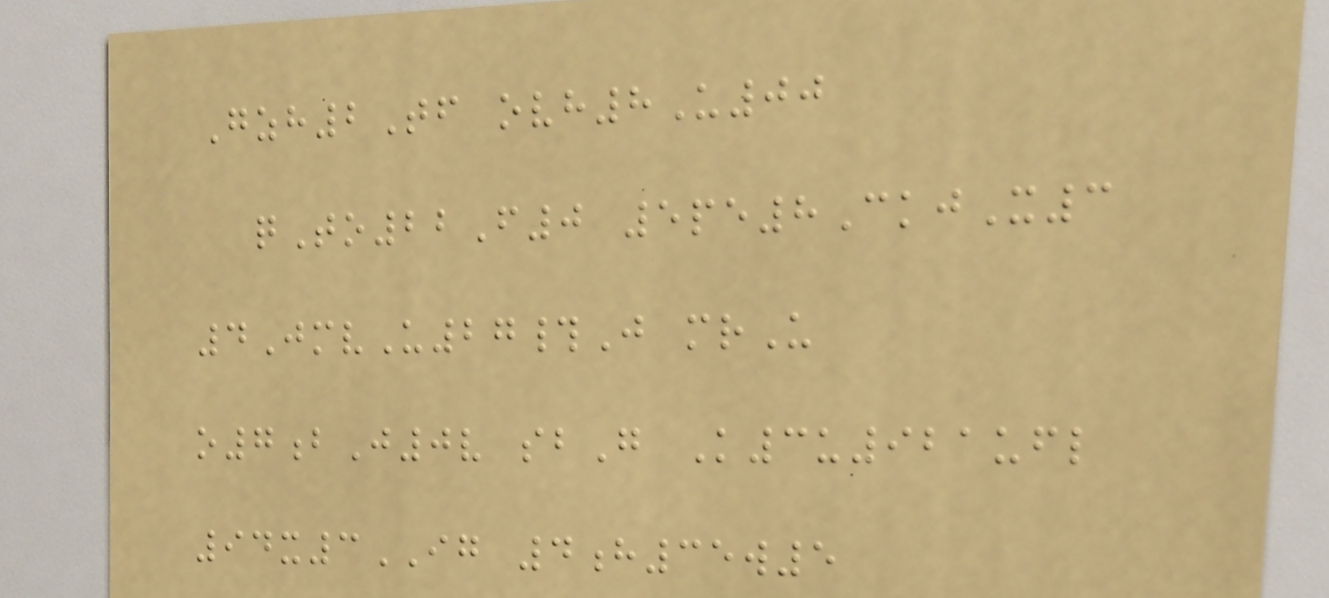Gzh2Tf ovh8U00
qTo22F0 5pe8CkjX3
4JmvU27#J mrU
o7bJ0v sbG K3u921ufl
94x3IG 4h35w5
